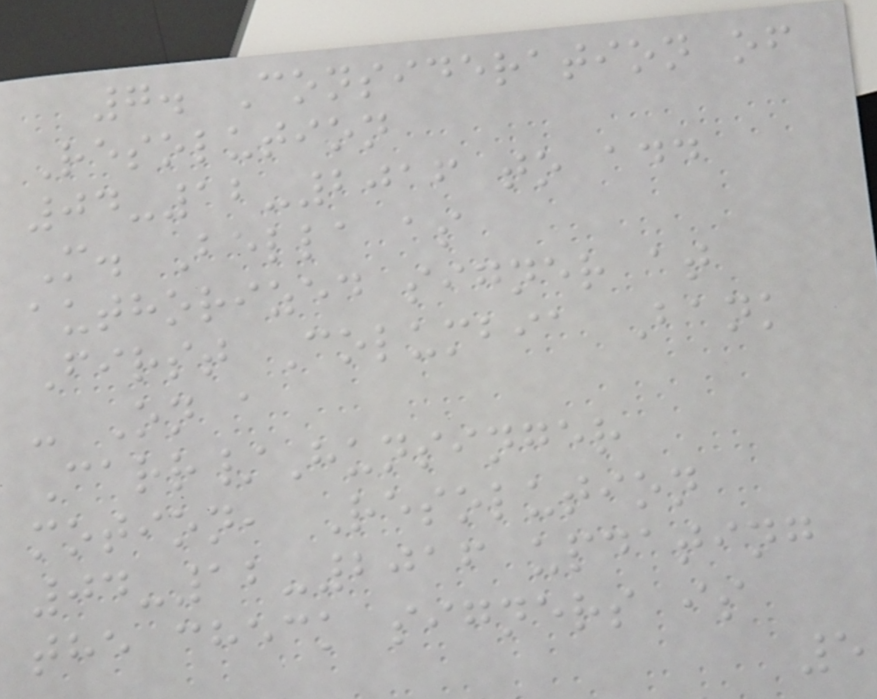7. Consideration of
Resolution
04-12-2016 to add
M. Bella as
authorized signer at
First Columbia Bank
- On a
Carr/Hunsinger
motion, Resolution
04-12-2016 updating
the check signers is
5
